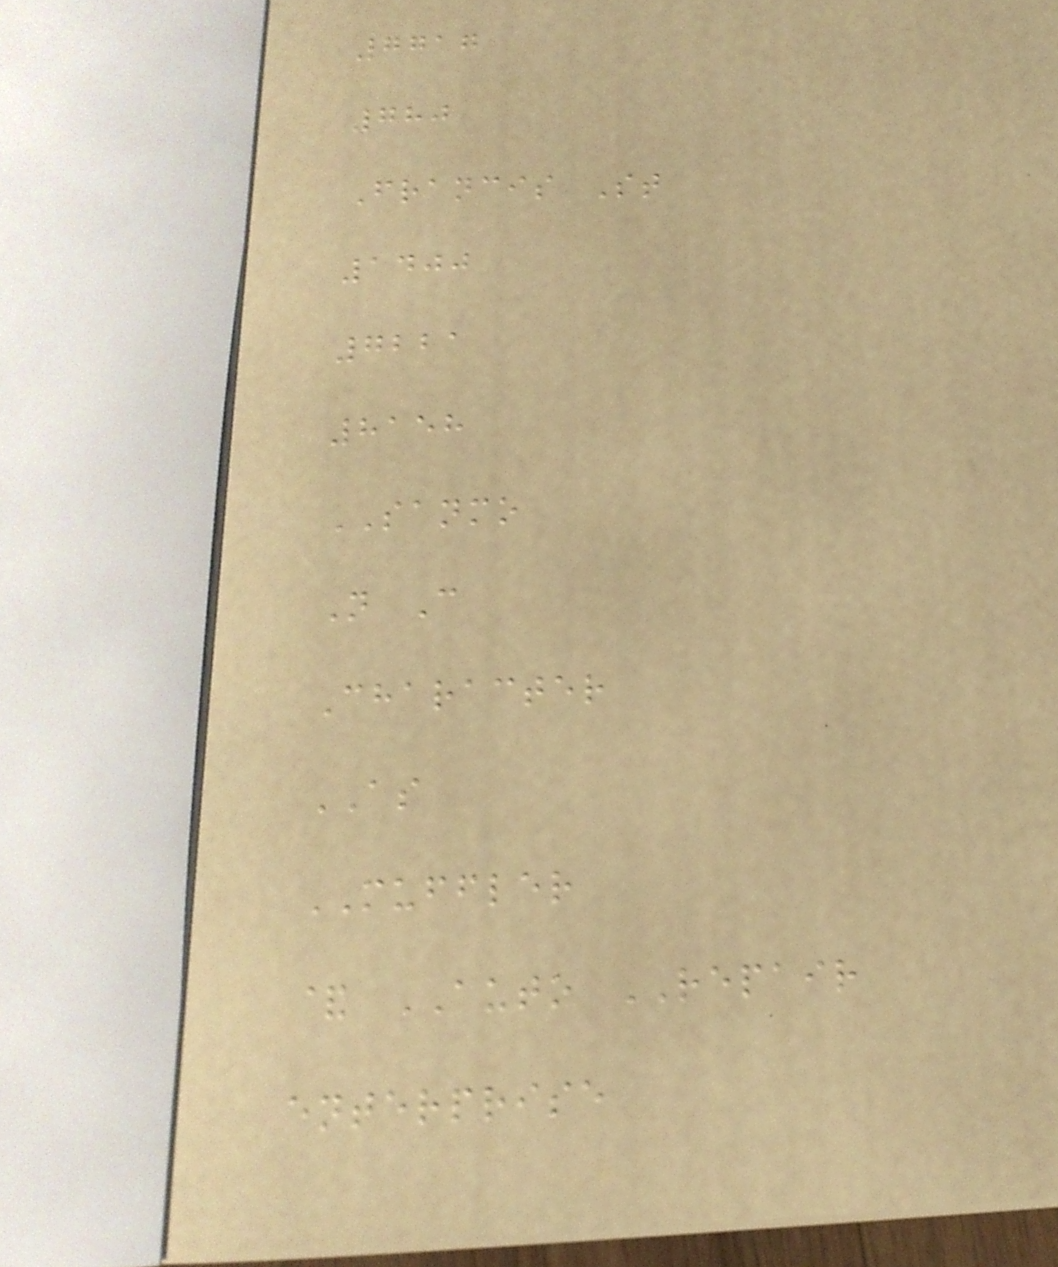7717
780
Francis St
1400
7221
8158
SANMO
N C
Character
AS
MUFFLER
& AUTO REPAIR
enterprise
